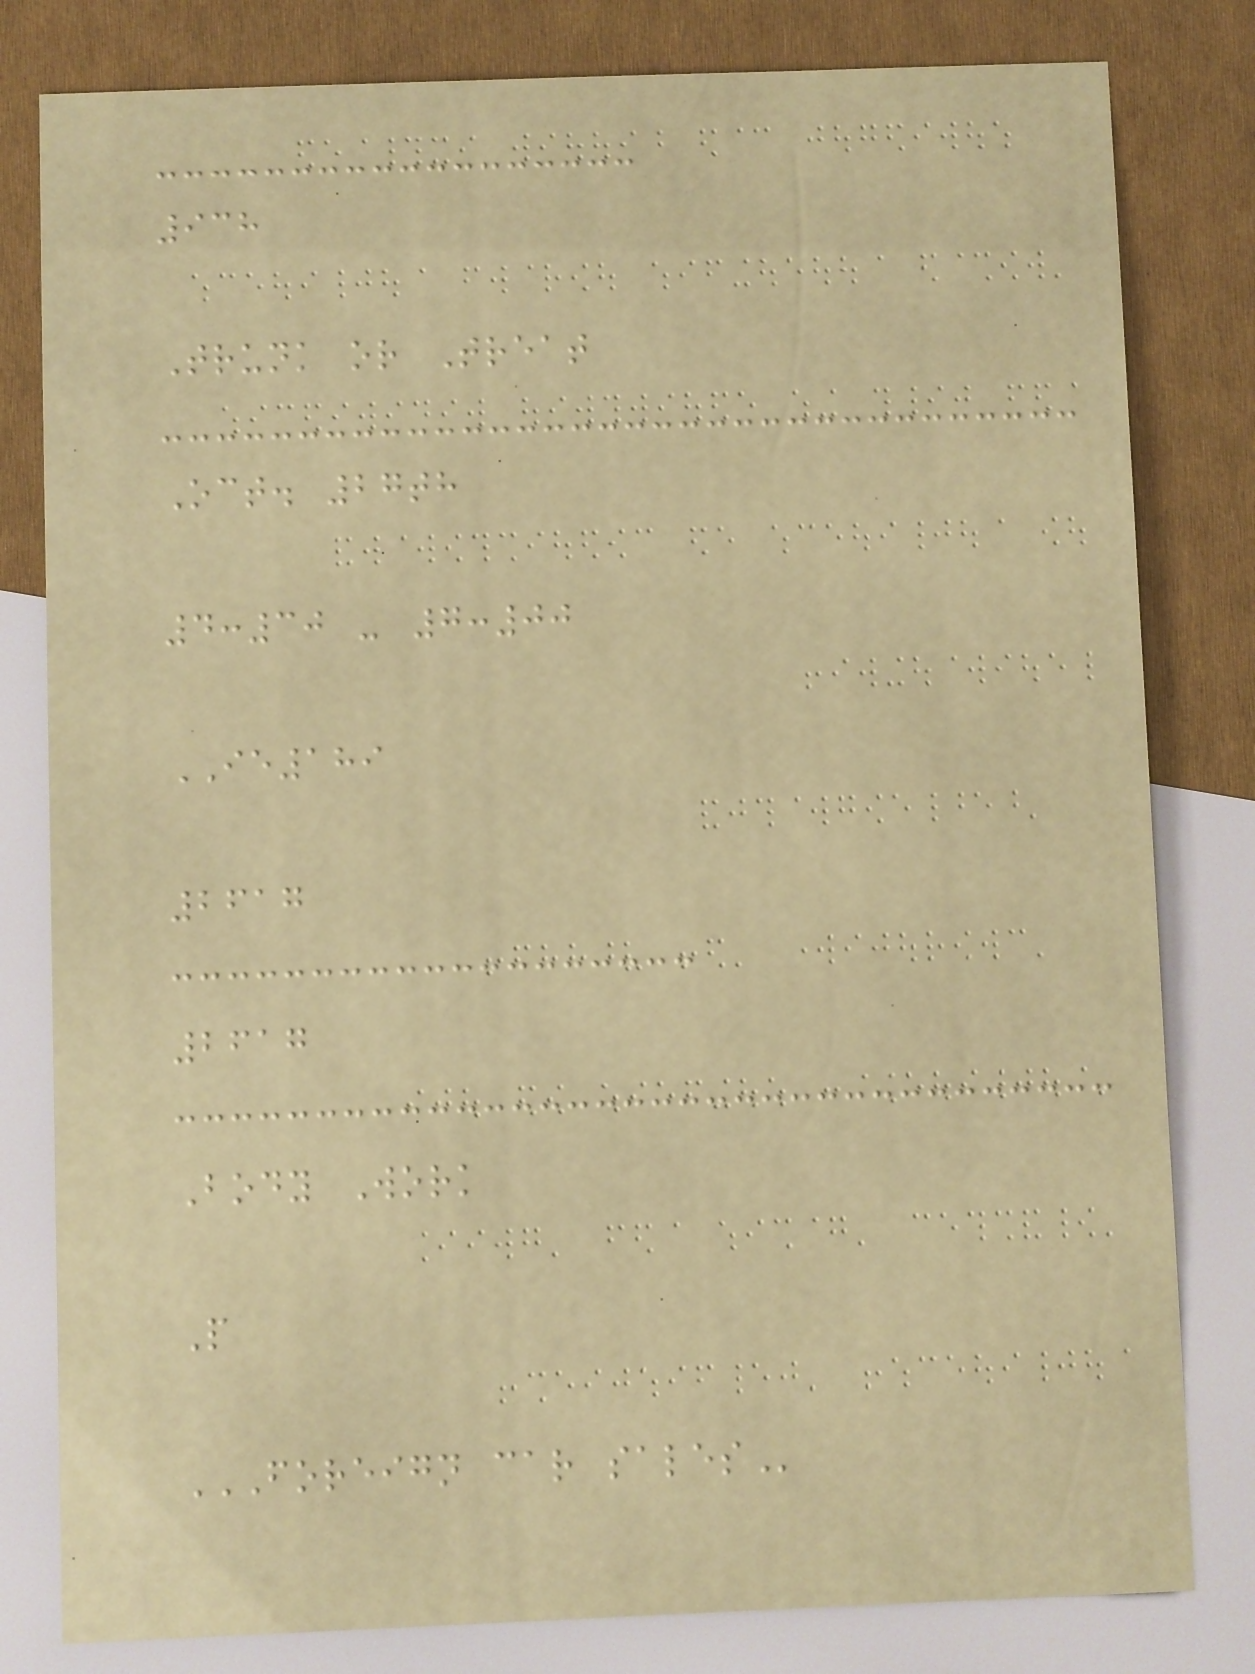938
Trunk or Treat
Oct. 27th
4:30 - 7:00
IE189
2617
2617
Body Work
P
FOREIGN CAR SALES
